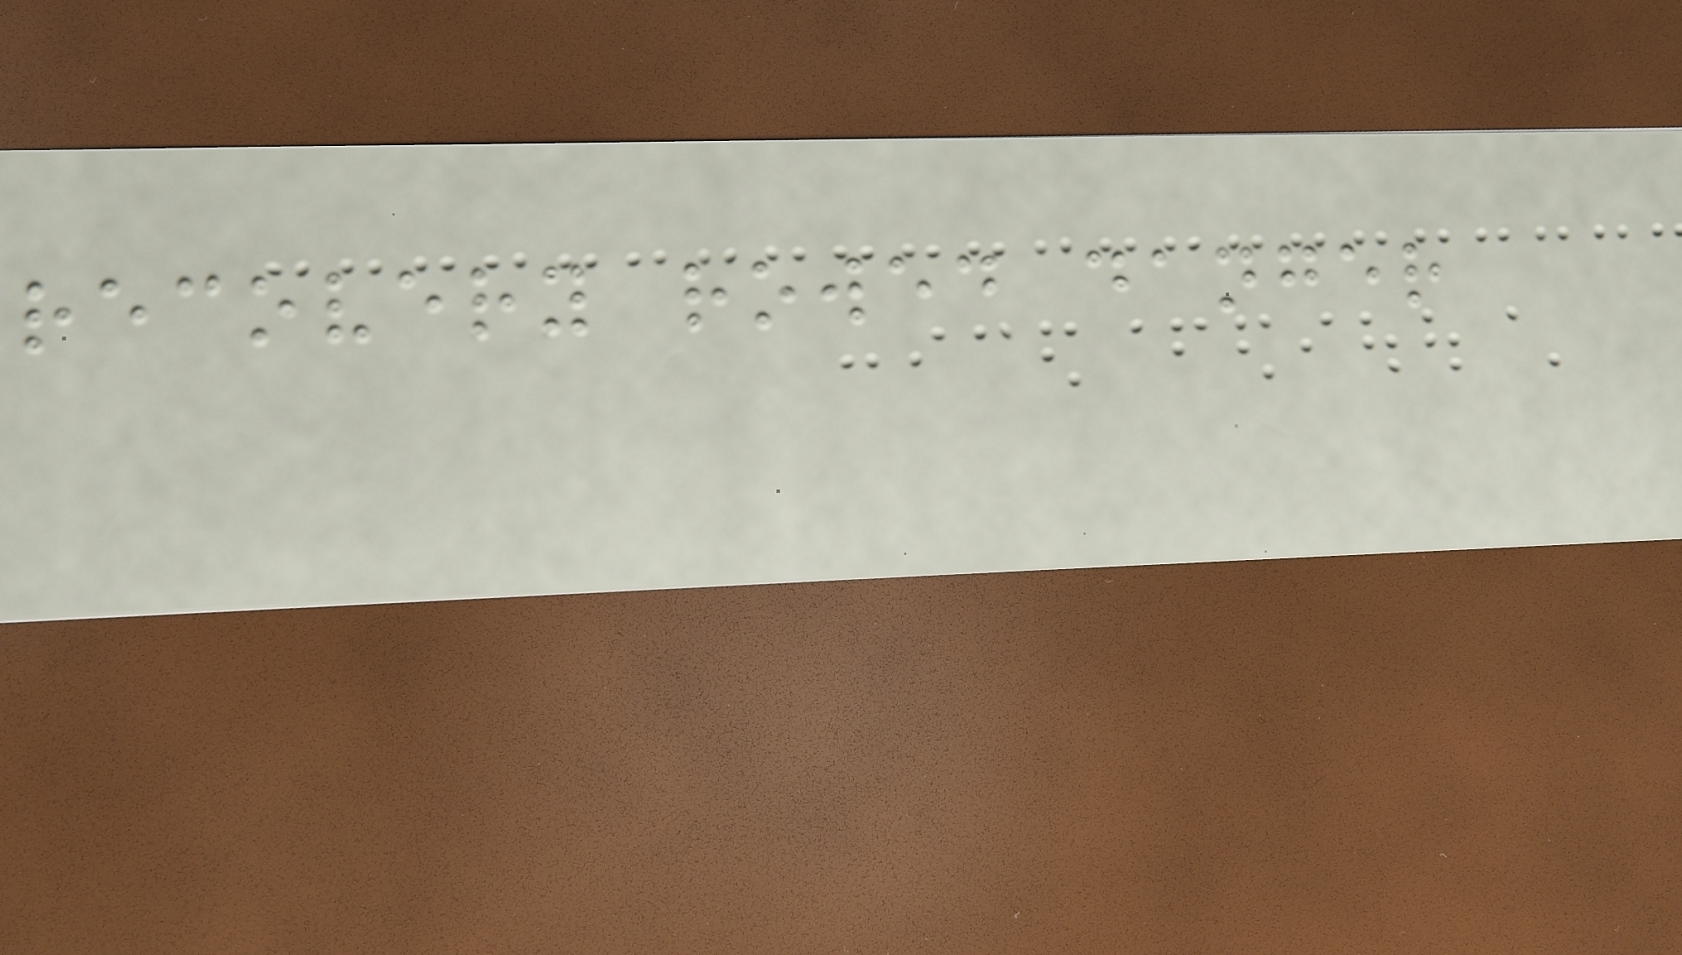recovery rowed danger
